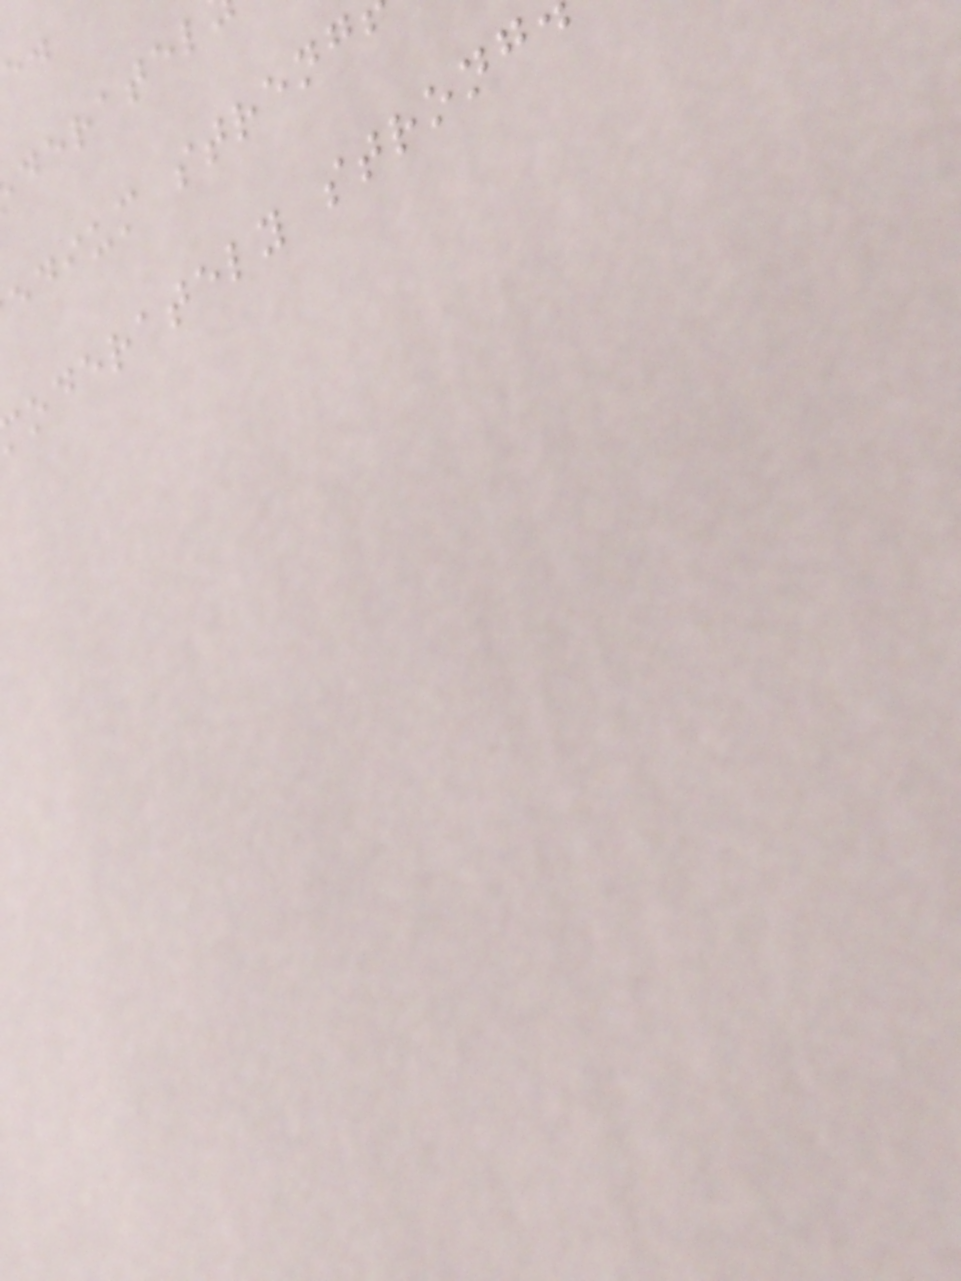edium streng
oderately strong
